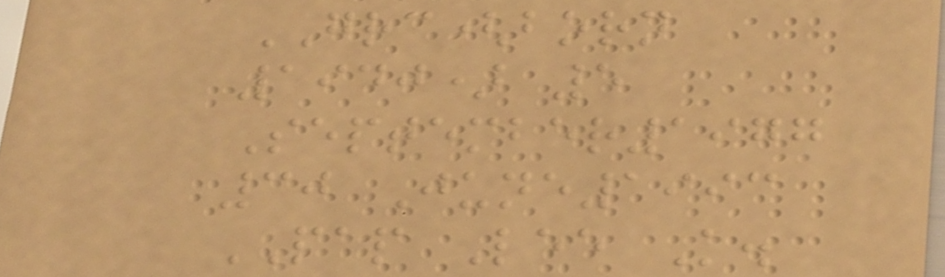GRC(born
1940) 5
September1977
30 June1993
PAP Lee K.
